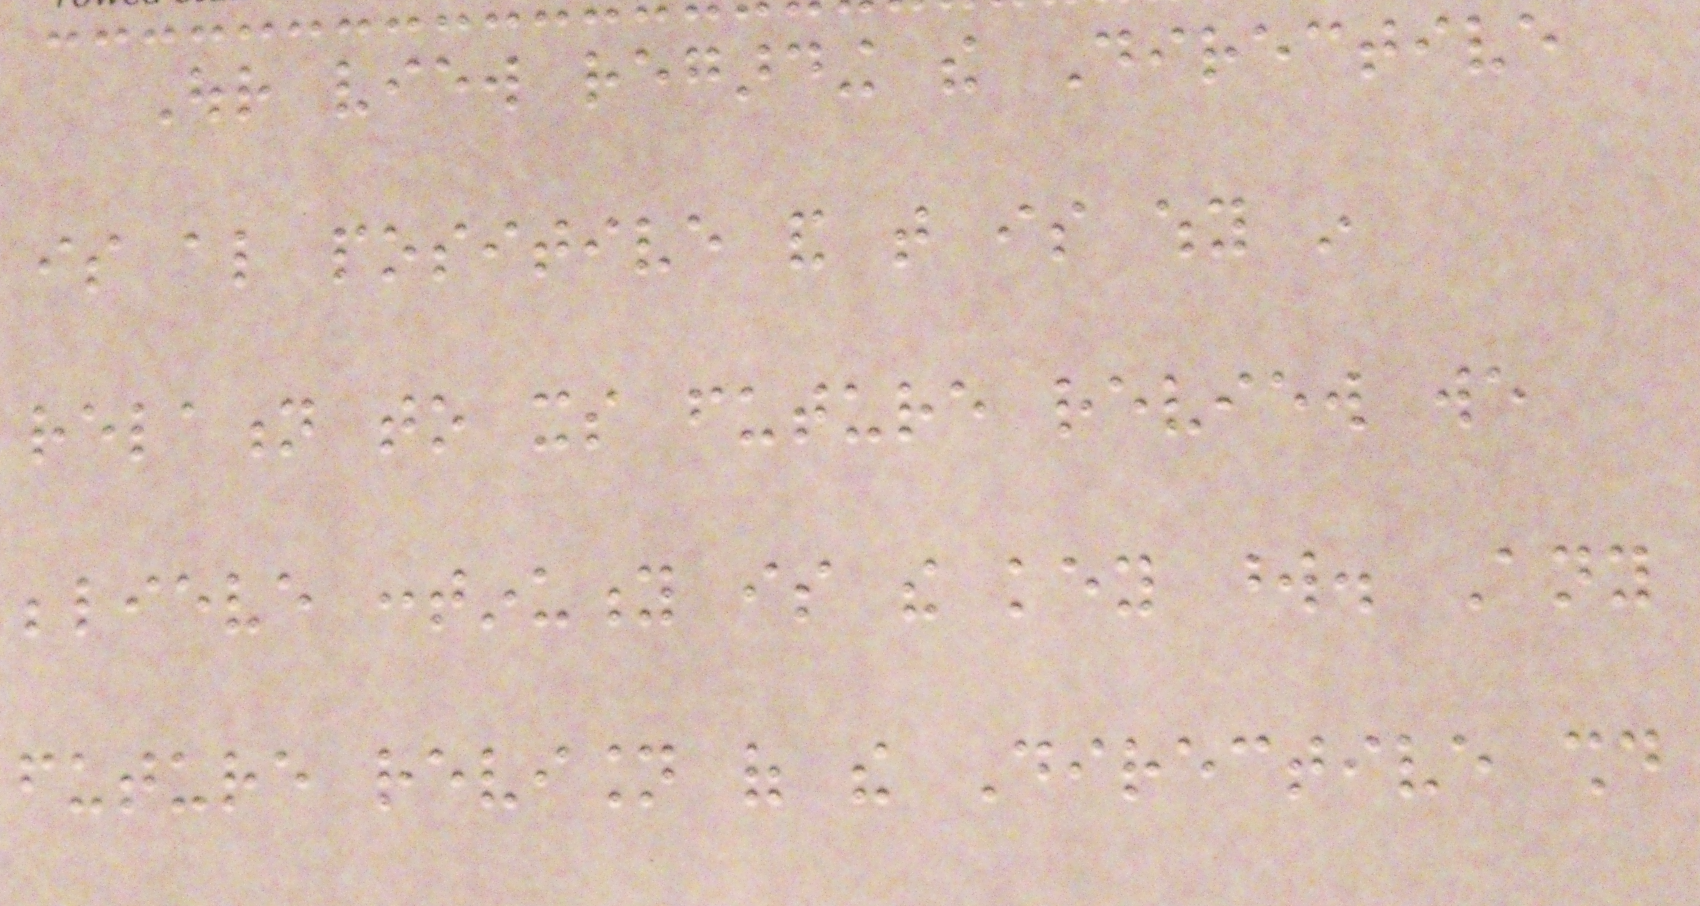Our view regarding the Directive
is also positive and that is why in
relation to its future review we
believe continuity is the key word. Any
future revision of the Directive should
